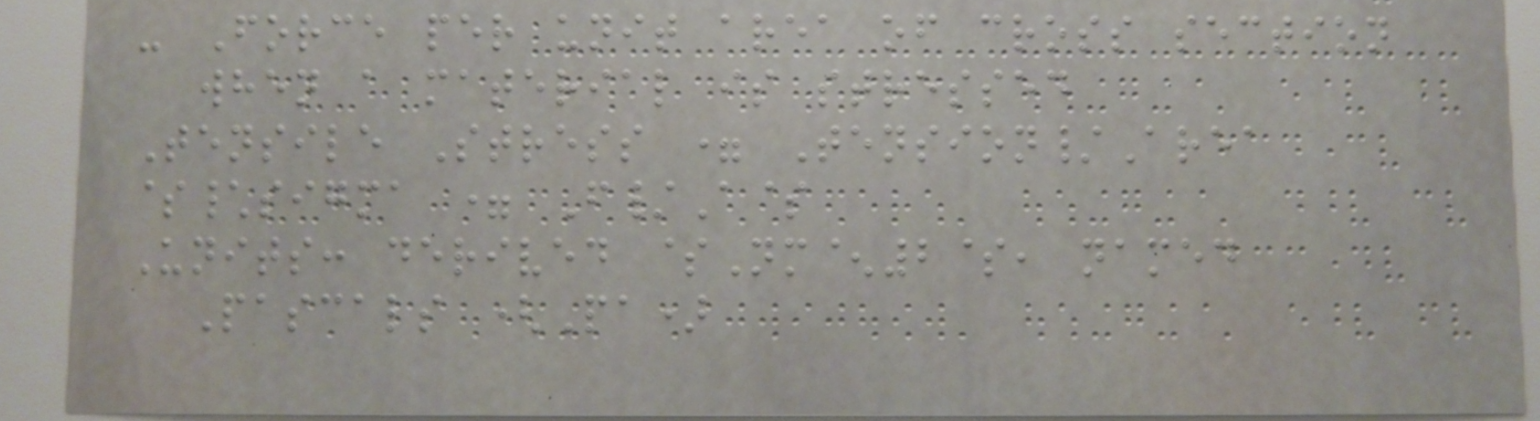- Force per unit area of cross section
when a material is stressed
Tensile Stress = Tension/Area
$\sigma = F/A$
Units: derived $Nm^2$, named
Pascals (Pa)
